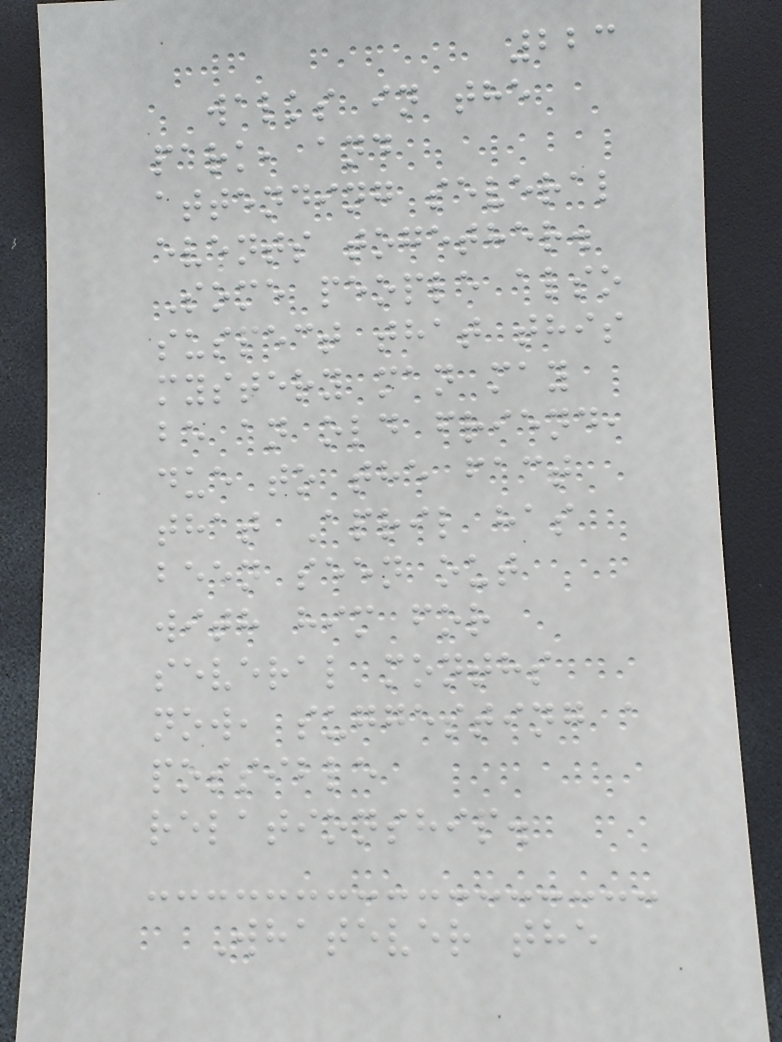223
walks in the
park, and
attending several
events together.
Some people also
suspect that this
mystery man may
be an old friend,
due to the fact
that April has
been seen out
with him for
several months
now, suggesting a
possible
relationship.
Whatever the
